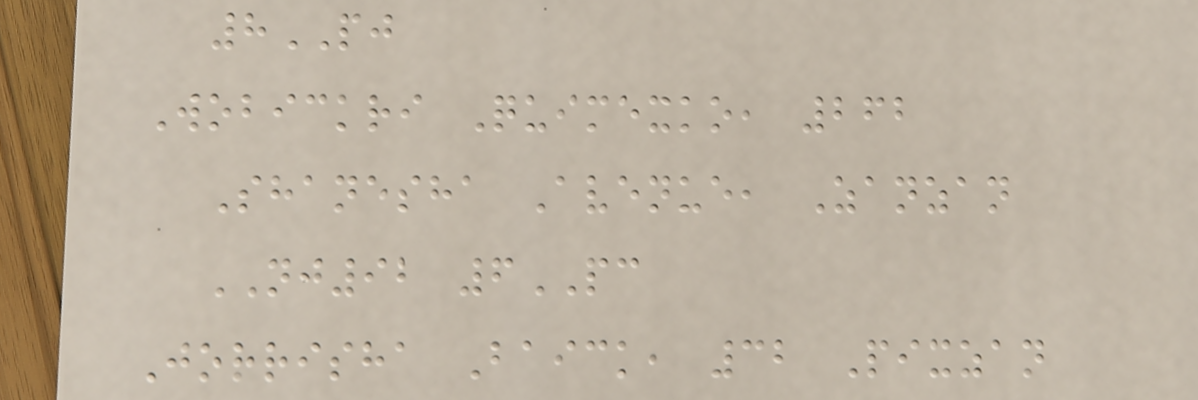8PJ
Wobickri Quimexko, 262
Shanesha Avenue, Zanzan
NJ92 6PC
Jorrisha Baick, 32 Pixzan
